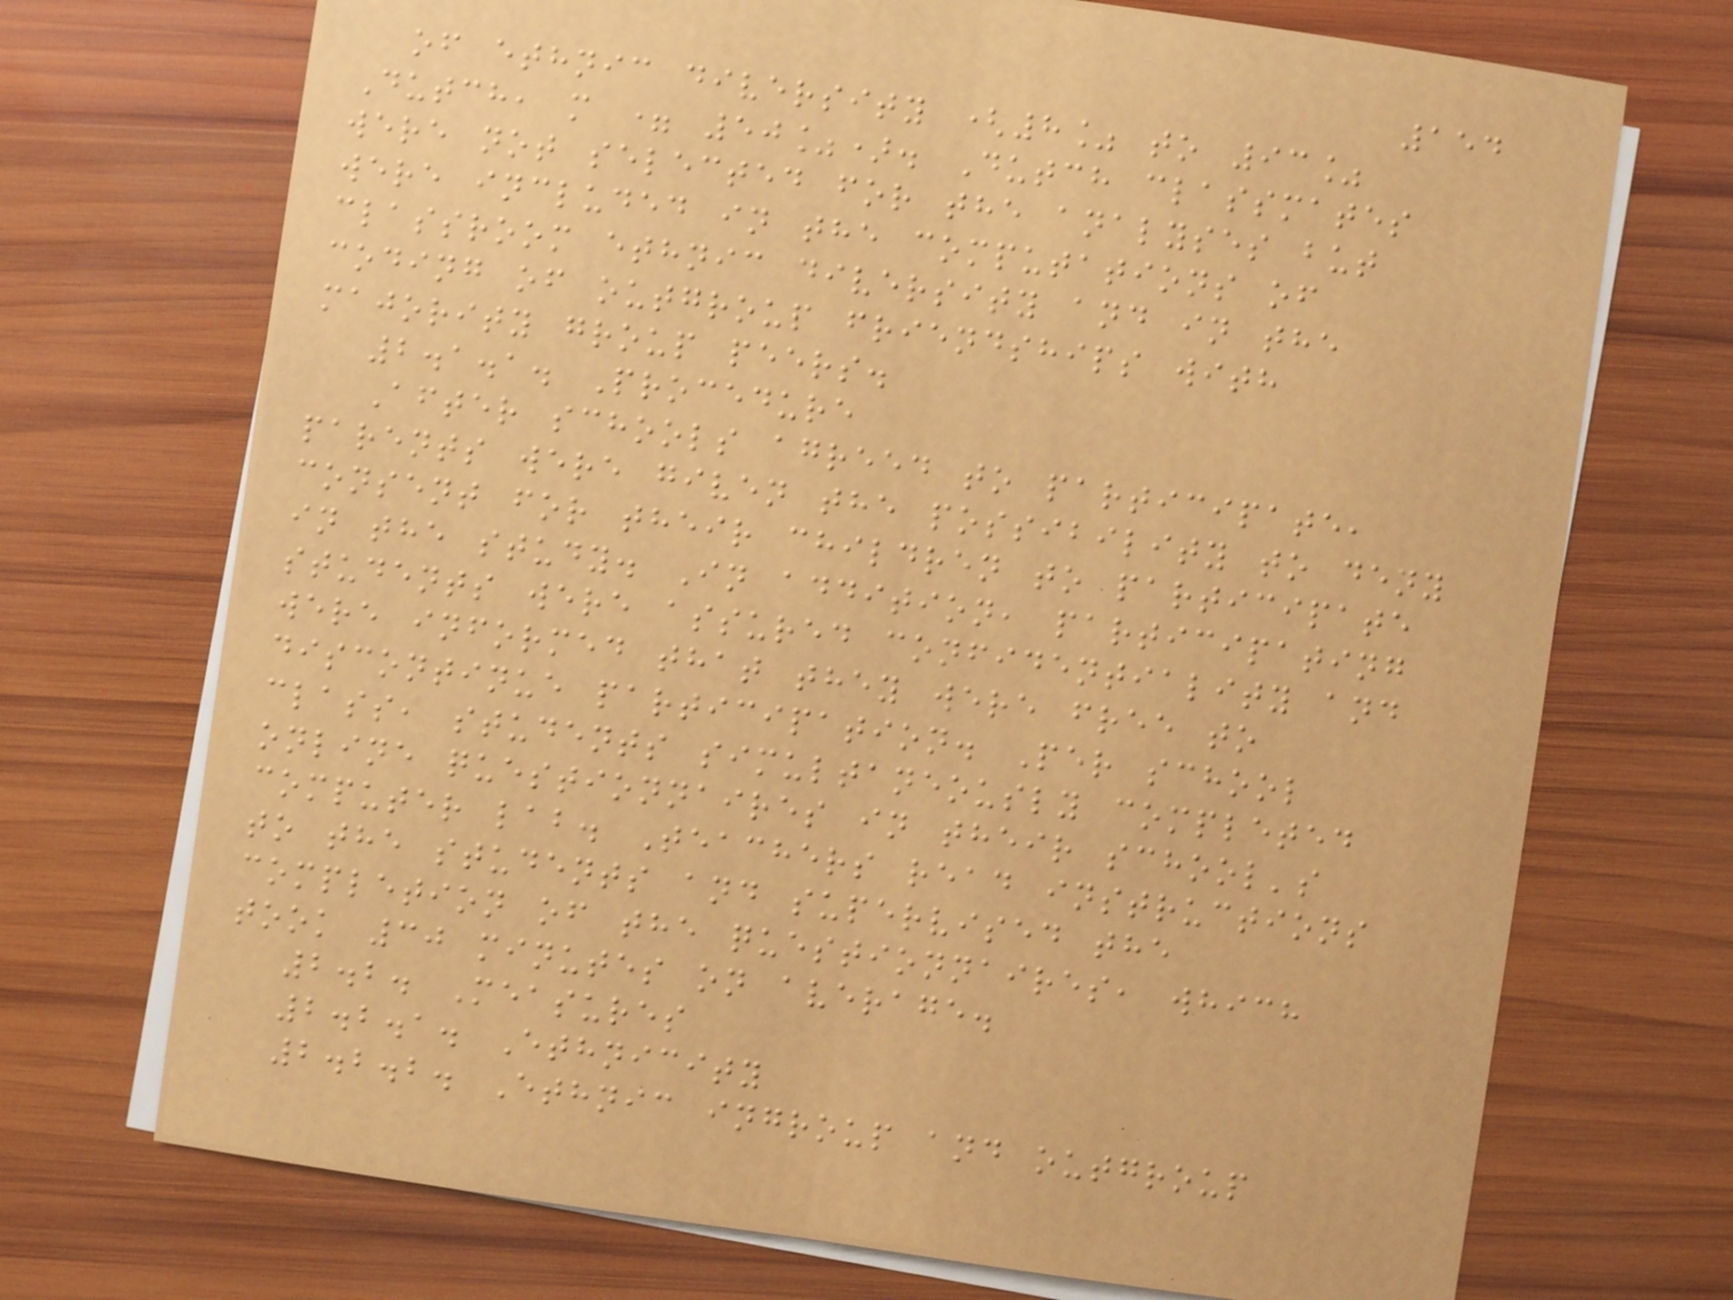154
of ethnic diversity (8% to 93%
Dutch, m = 50%). Dutch classmates
were not selected for the analyses but
were included in the computations of
classroom ethnic diversity and in the
coding of outgroup friendships with
majority group peers.
2.1.1. Procedure
After schools agreed to participate,
parents were given the possibility to deny
consent for their children to participate
in the study. In addition, participating
students were assured confidentiality and
were informed that they were free to
discontinue participation. Per school
class, students simultaneously completed
online questionnaires in their school's
computer lab. Teachers read instructions
to the students and supervised the
completion of the questionnaires, which
took 30 minutes on average.
2.2. Measures
2.2.1. Ethnicity
2.2.2. Ethnic ingroup and outgroup
